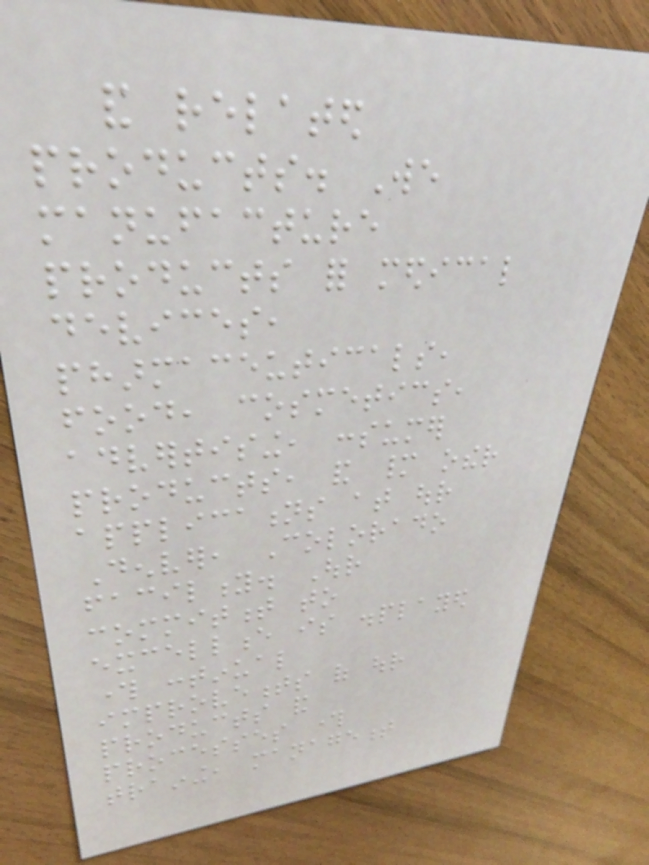and related
products. We
manufacture
products for medical
devices,
pharmaceuticals,
food, cosmetics,
advertising, consumer
products, and many other
applications at our
Denver, Colorado
facility. Our
commitment to
excellence is displayed
through continual
improvements of our
products and
processes through
training, management
